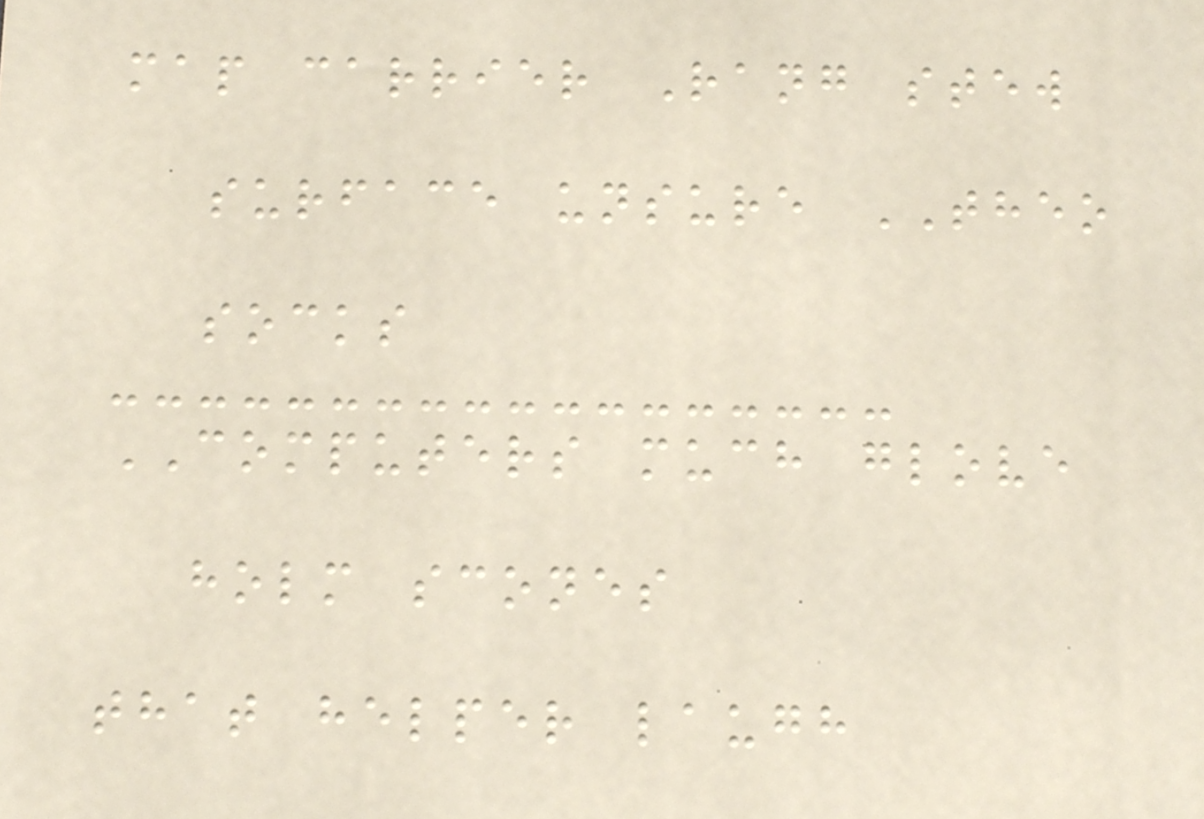map carrier Rang stew
surface unsure THEO
socks
COMPUTERS much glove
holm scones
that helper laugh
